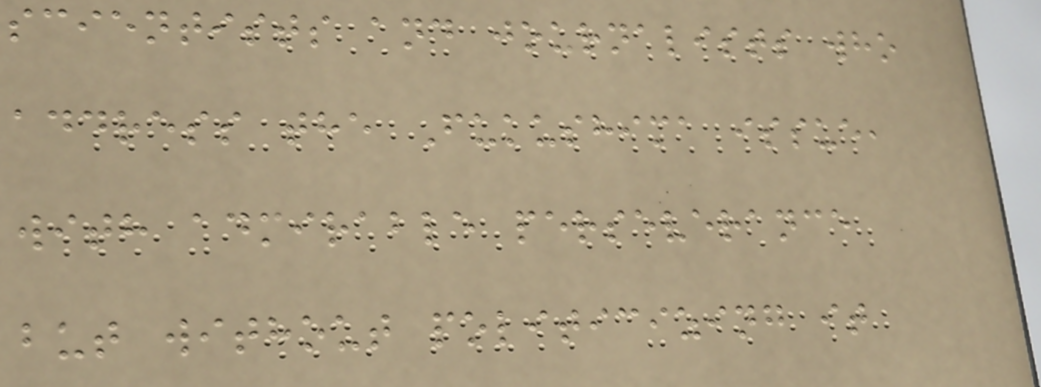scientists and journalists who
address the Fukushima issue,
with admirable perseverance
but without politicizing it
